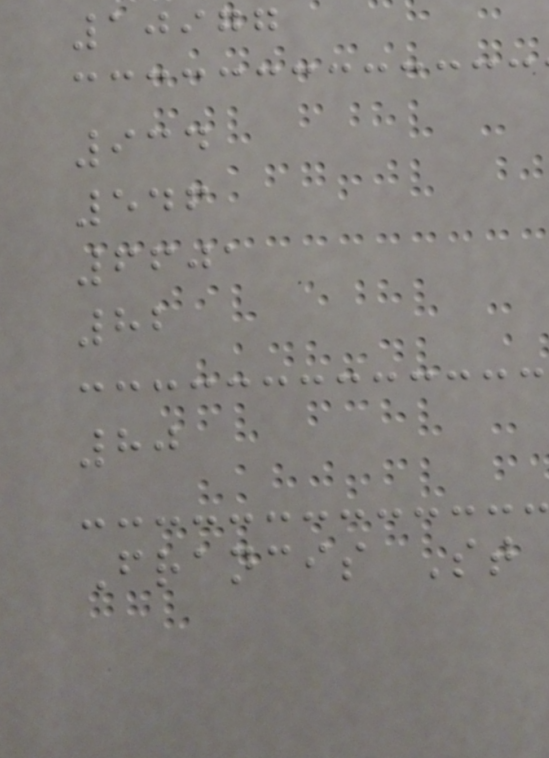10977
934
546
6601
82
80
Francis St
